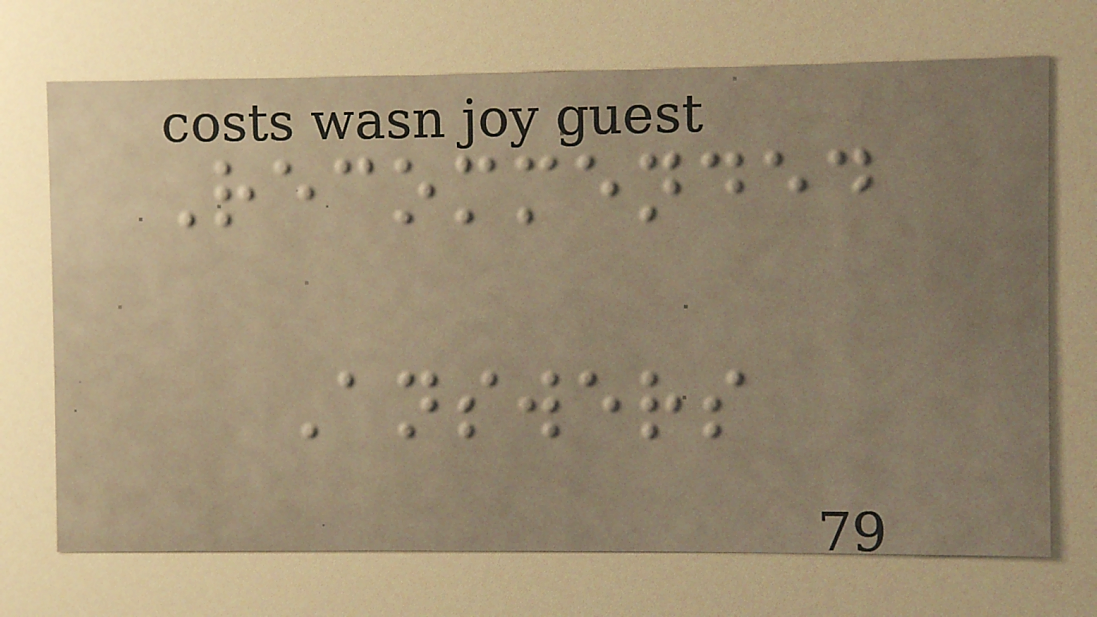Recommended
Answers
